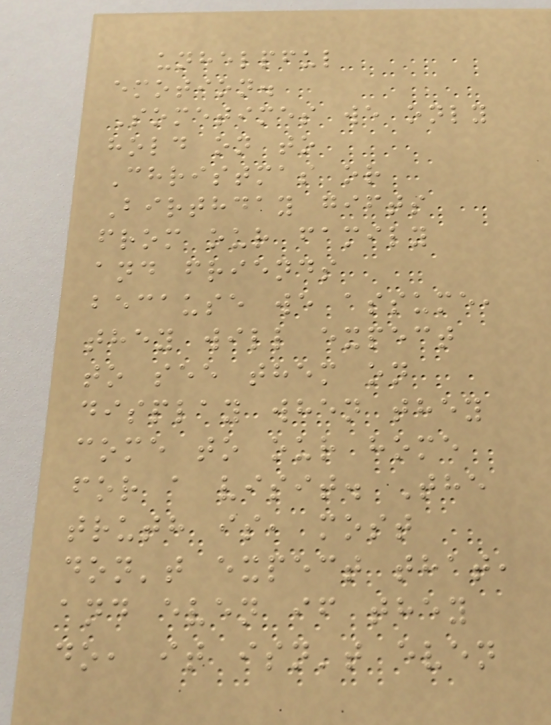unhelpful
emotion.
Sometimes we only
hold on to
Christmas or
Birthday gifts
from our family
and friends
because we assume,
they will expect
to see them on
display when they
come to our home
for a visit. The
truth is, most
don't expect that,
and even if they
do, it isn't even
